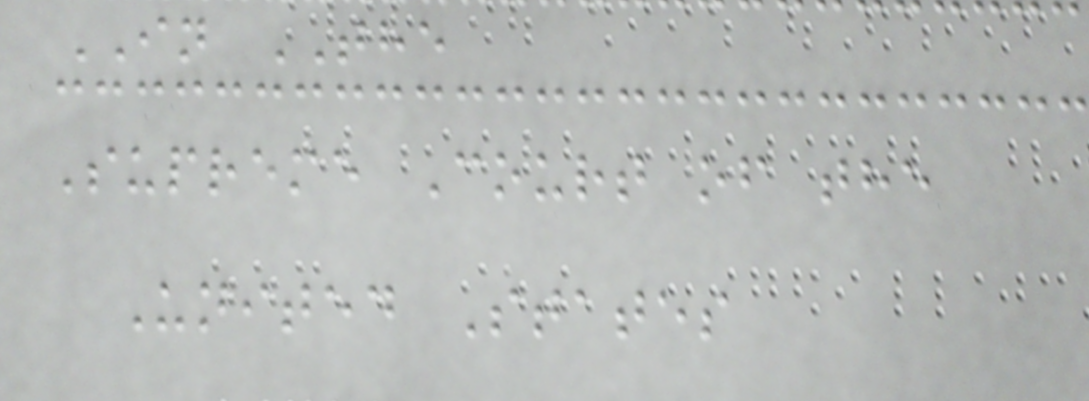IN THE
Supreme Court of the
United States
